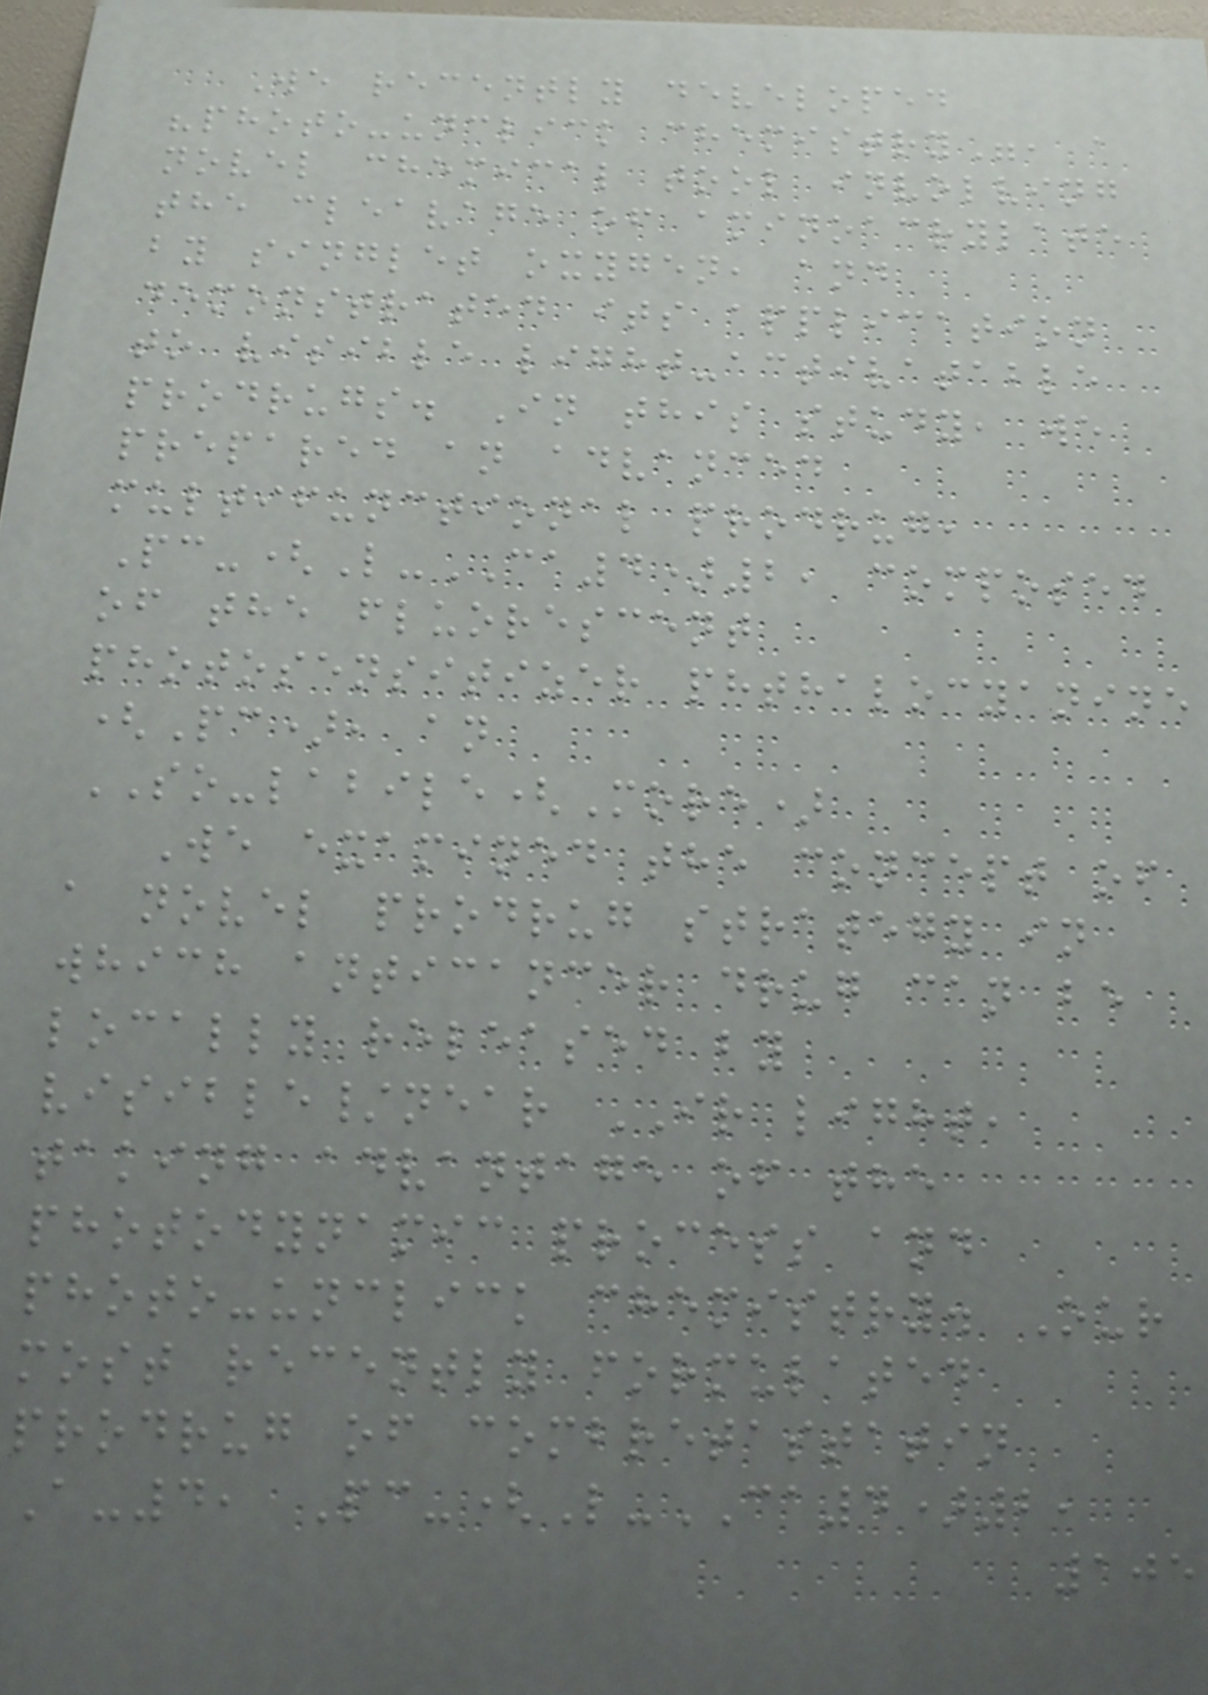We recently developed
"photo-unclick chemistry", a
novel chemical tool involving
the cleavage of aminoacrylate
by singlet oxygen, and
demonstrated its application
to visible light-activatable
prodrugs. In this study, we
prepared an advanced
multifunctional prodrug,
Pc-(L-CA4)2, composed
of the fluorescent
photosensitizer phthalocyanine
(Pc), an
SO-labile(More)
We examined the concept of
a novel prodrug strategy in
which anticancer drug can be
locally released by
visible/near IR light,
taking advantage of the
photodynamic process and
photo-unclick chemistry. Our
most recently formulated
prodrug of combretastatin
A-4, Pc-(L-CA4)2,
105
